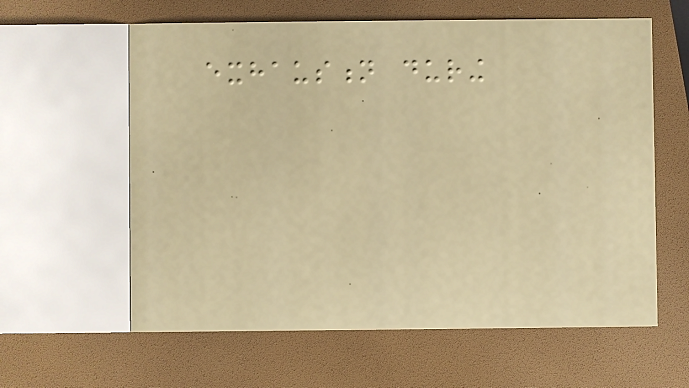exhaustion during
